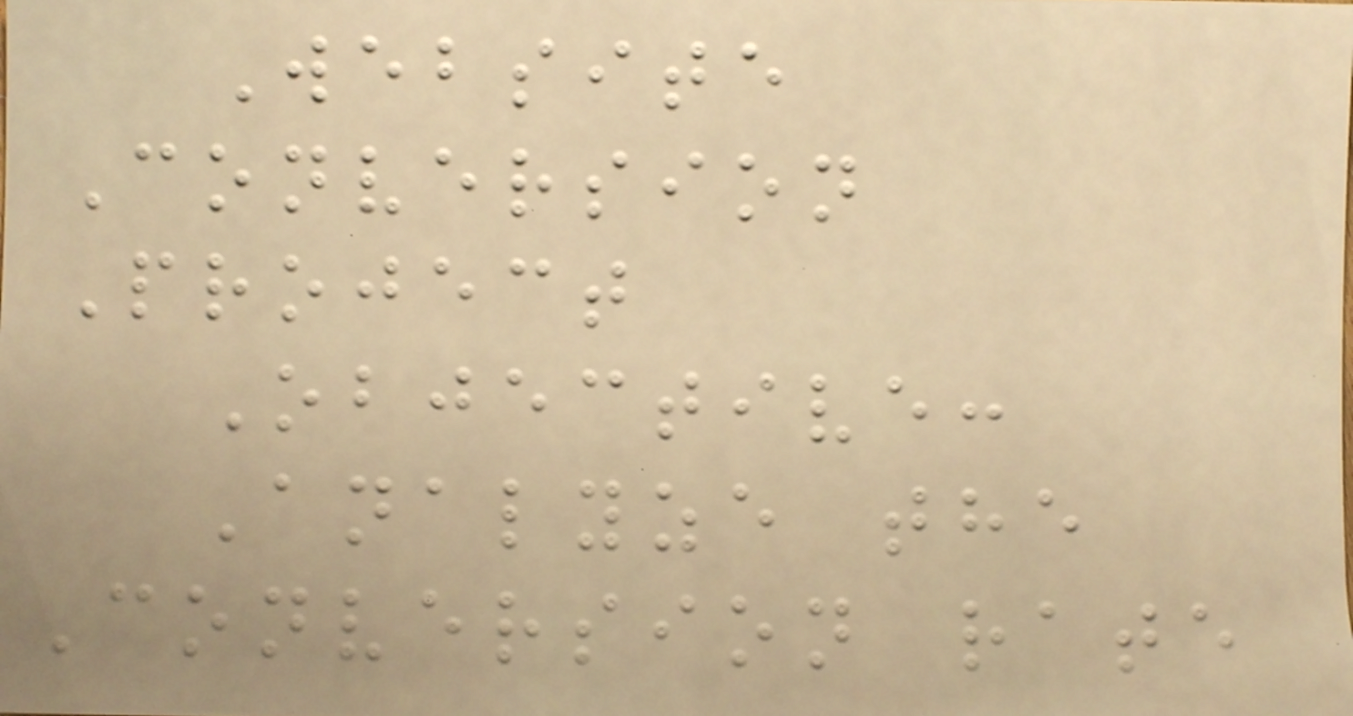Website
Conversion
Project
Objective:
Analyze the
Conversion rate
